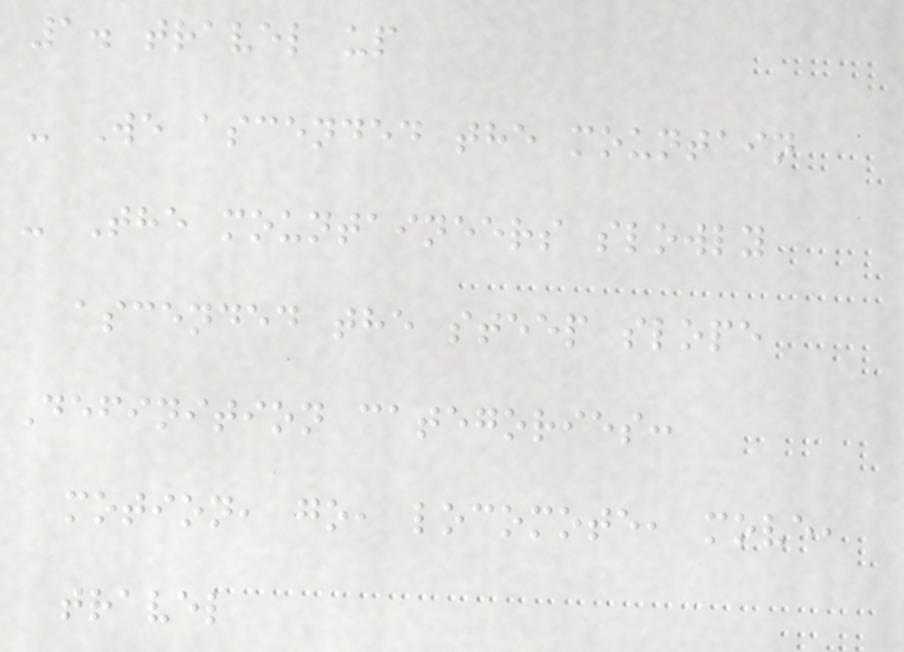1. travel up
- We ascended the mountain
- The mountaineers slowly
ascended the steep slope
Definition categories:
motion, go, locomote, move,
travel
